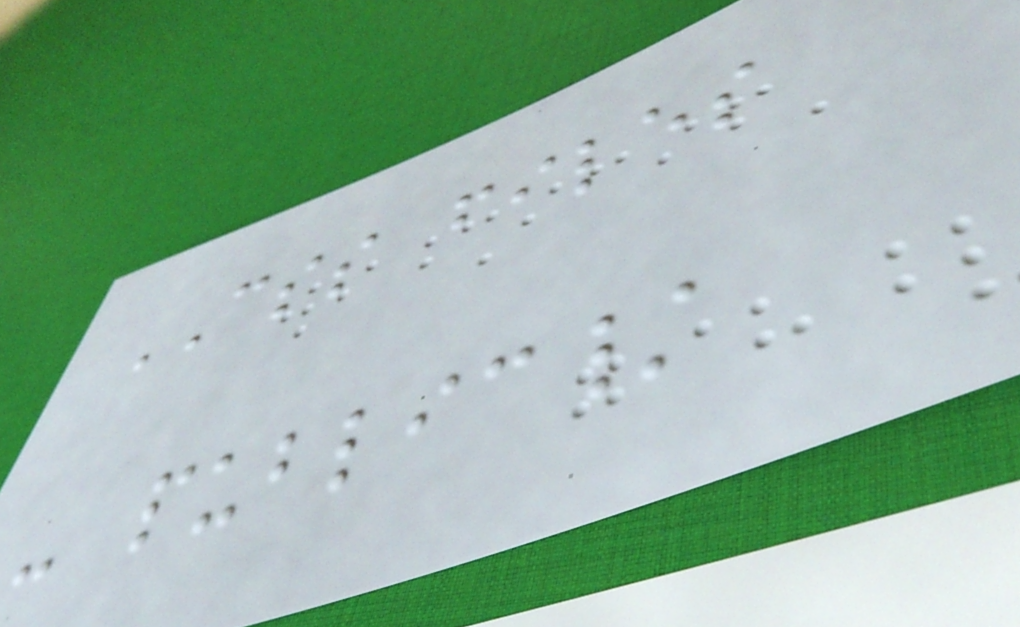CSS files
- public/
